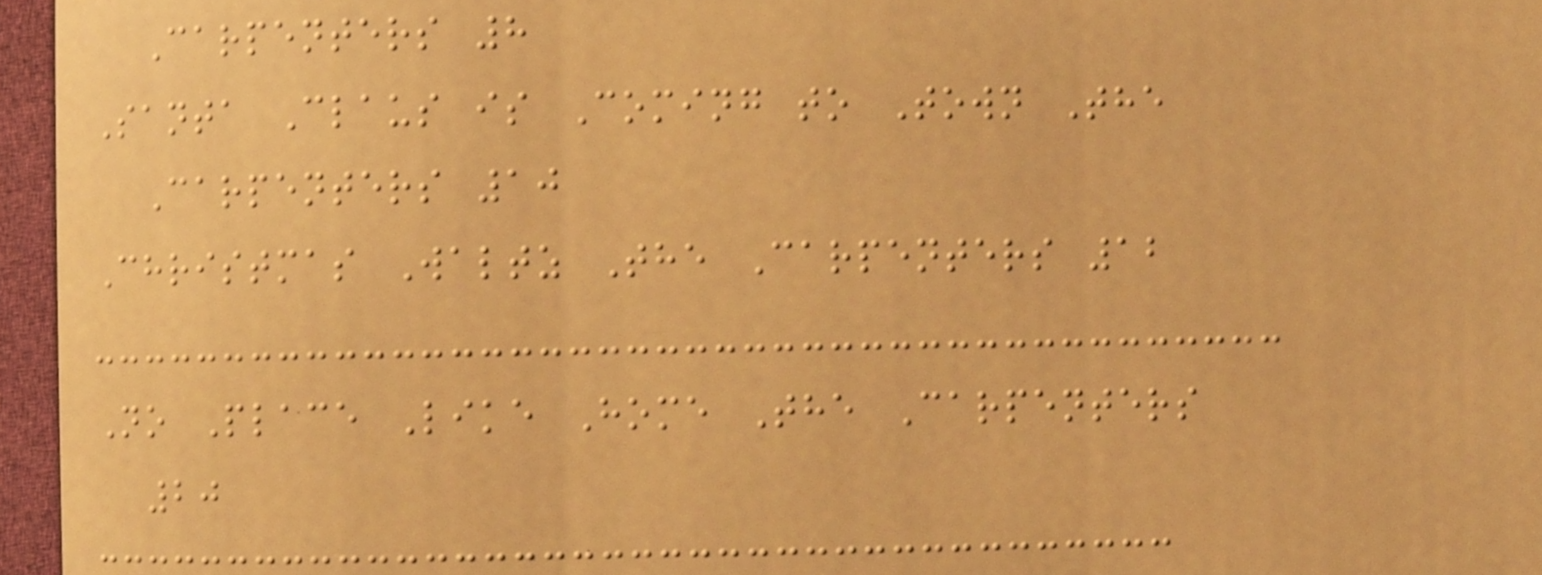Carpenters 8
Santa Claus is Coming to Town The
Carpenters 10
Christmas Waltz The Carpenters 12
No Place Like Home The Carpenters
20
